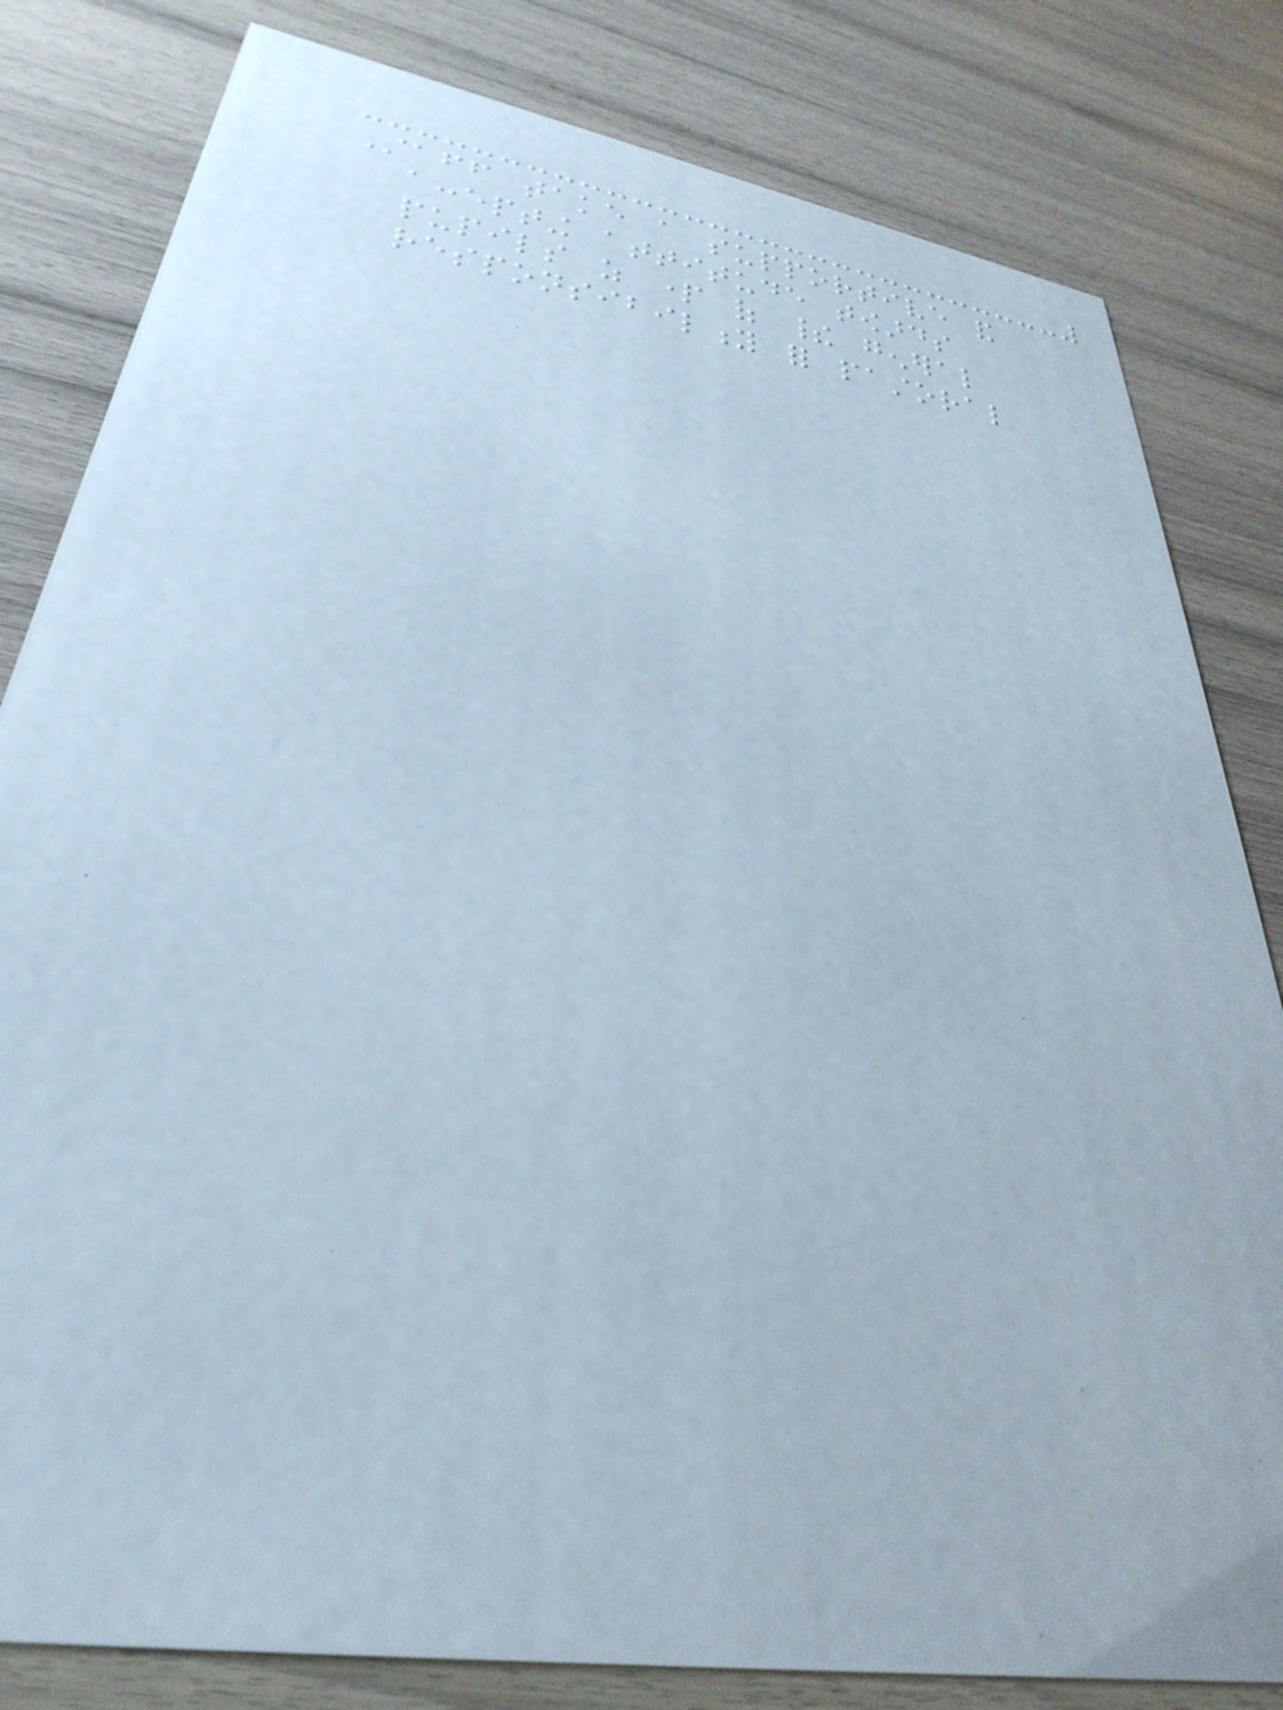Staff take a supportive and
accepting attitude towards
pupils as part of their general
responsibility for pastoral
